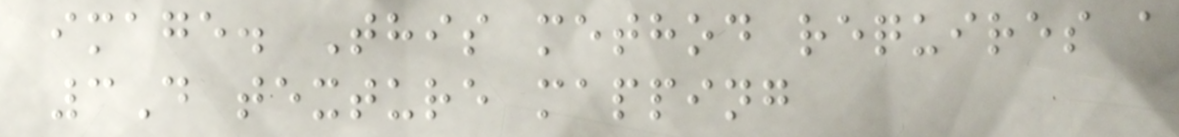image. This method requires a
3D texture mapping
